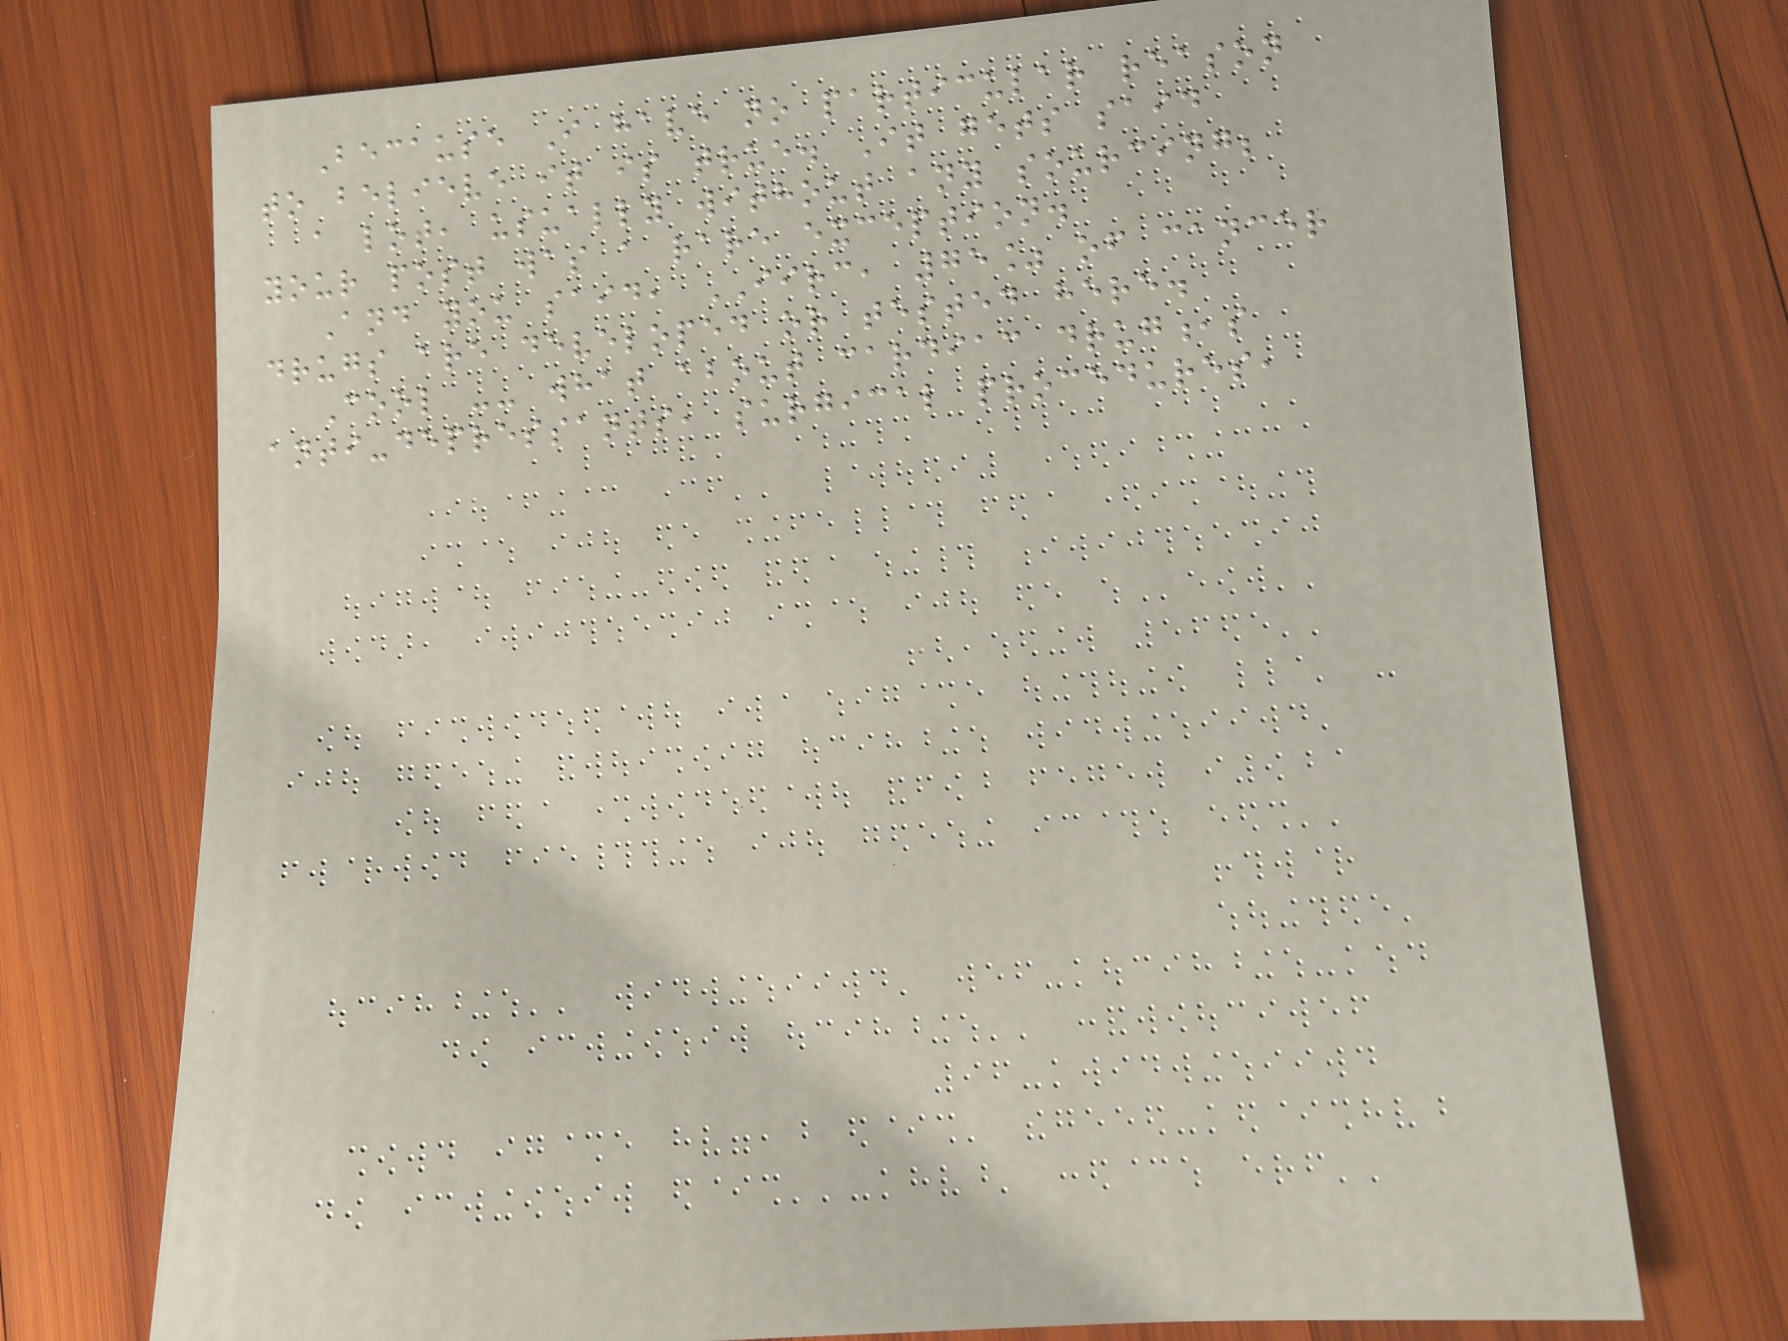Because I have no particular reason
to believe it is true. It gets said
a lot, usually without any sourcing;
your post was a rare exception.
And you said, IIRC, 75% of cancer
drugs are developed or tested here.
Cool -- what about cardiac drug,s
anti-depressants, surgical procedures,
